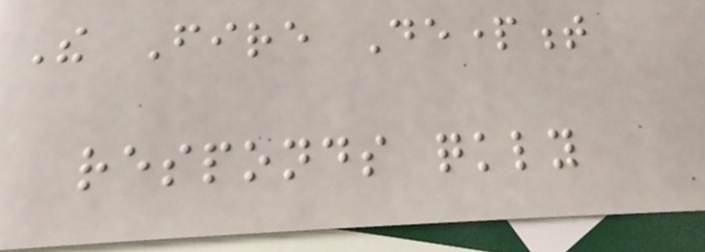The Fire Department
responds quickly
